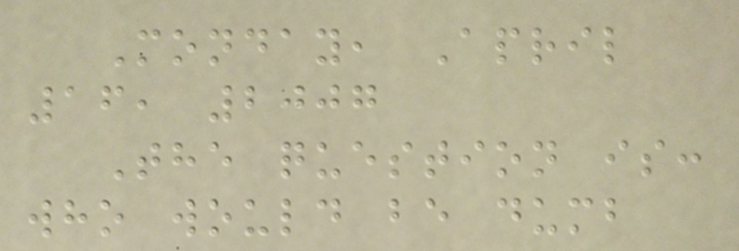Monday, April
16, 2007
The question is:
who would be dumb
